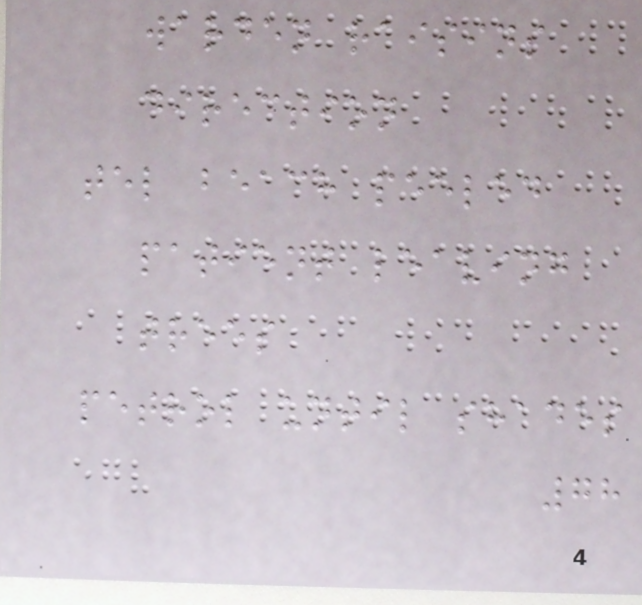warden raisins
direction
tel beach peeled
patient leaving
trees
petrol until shades
78
